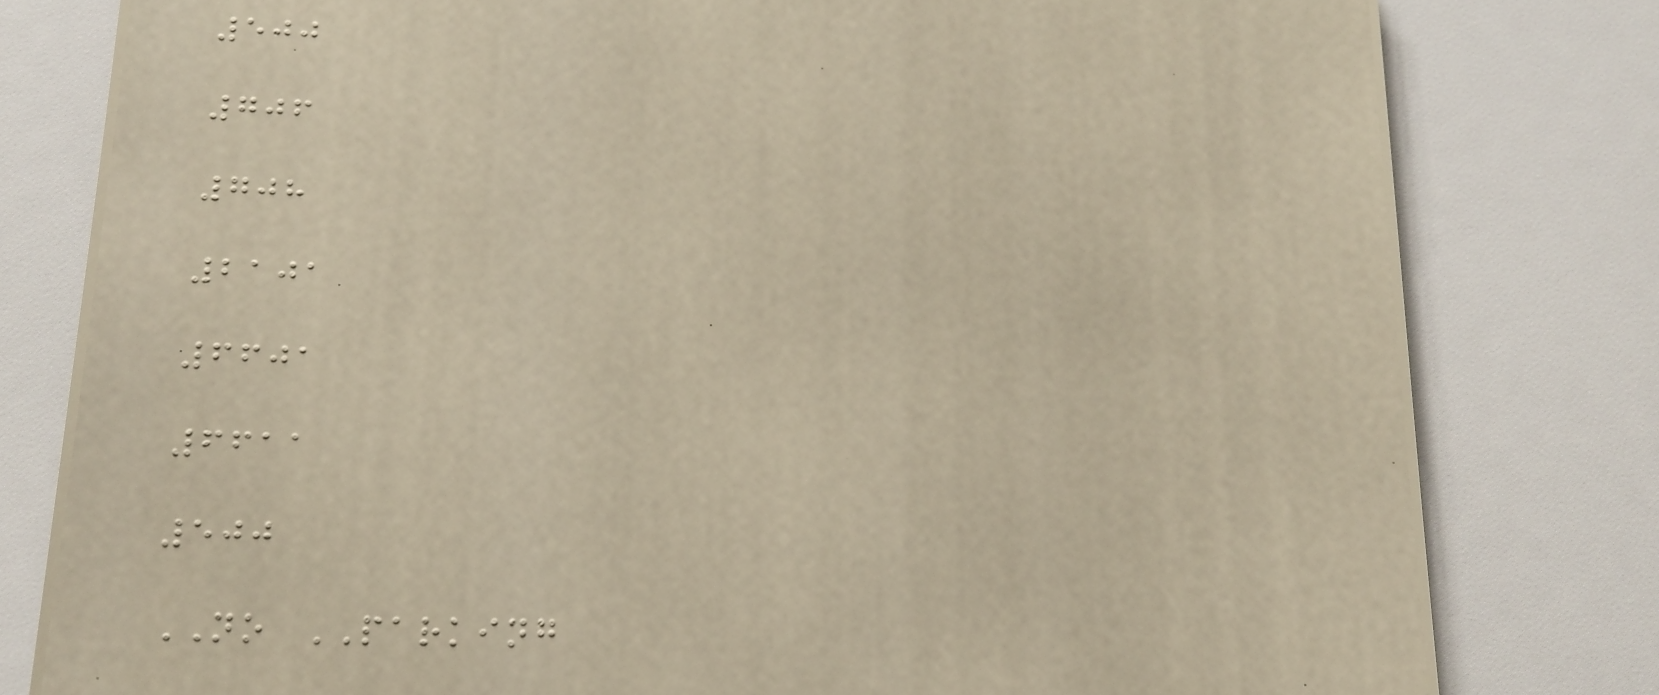500
706
708
2101
6601
6611
500
NO PARKING
